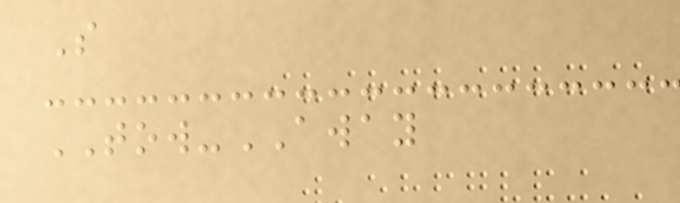S
TOW-AWAY
